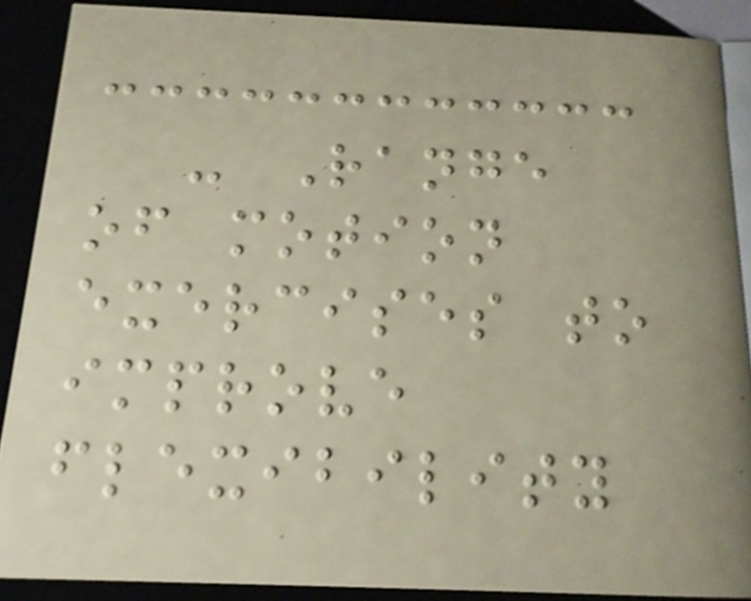- Range
of motion
exercises to
improve
flexibility
